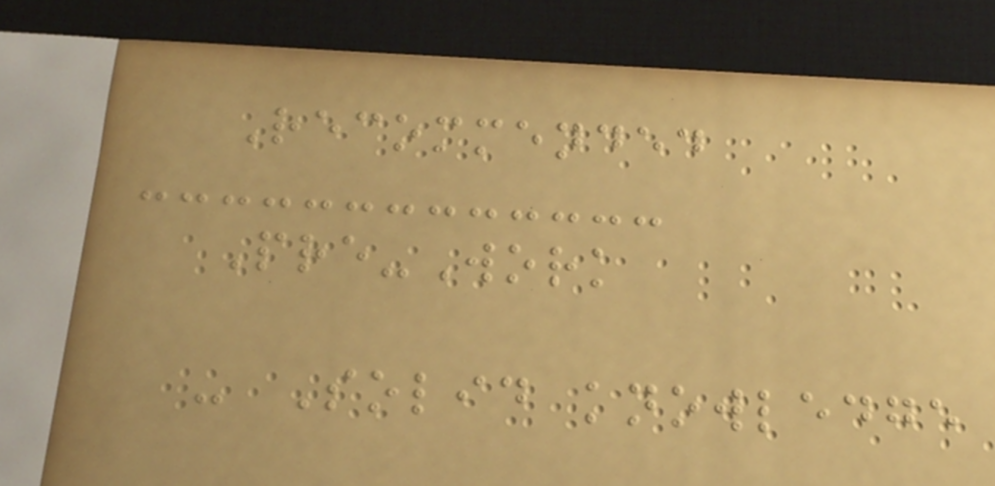Recommended
Pre-Work
- Solid knowledge
